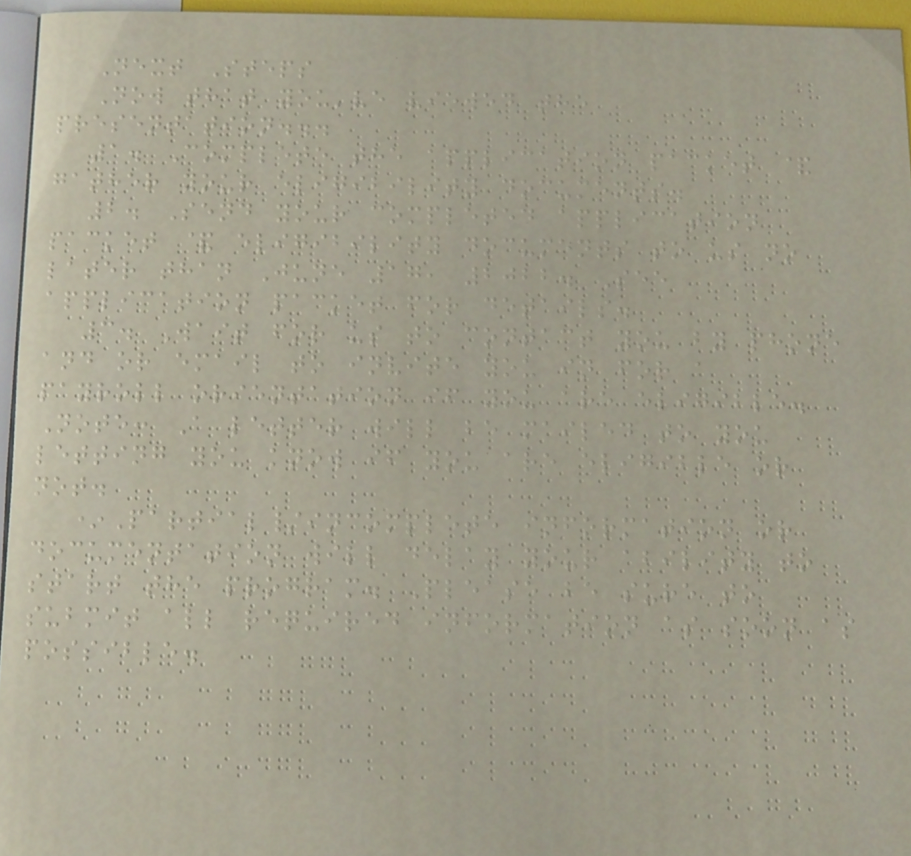Next Steps
Now that you've viewed the
presentation...
1. Complete the application packet &
gather your eligibility documents.
2. Send your completed application
packet & eligibility documents to us no
later than June 17, 2022. See
application packet for details.
3. Wait for us to contact you by phone
and or email to invite you in for a
payroll orientation if you are eligible.
Note: A letter will be mailed to you
letting you know if you are eligible or
not.
*Partial/incomplete information or
documentation will delay your ability to
start the program. Please be sure to
submit all required information as soon as
possible.
